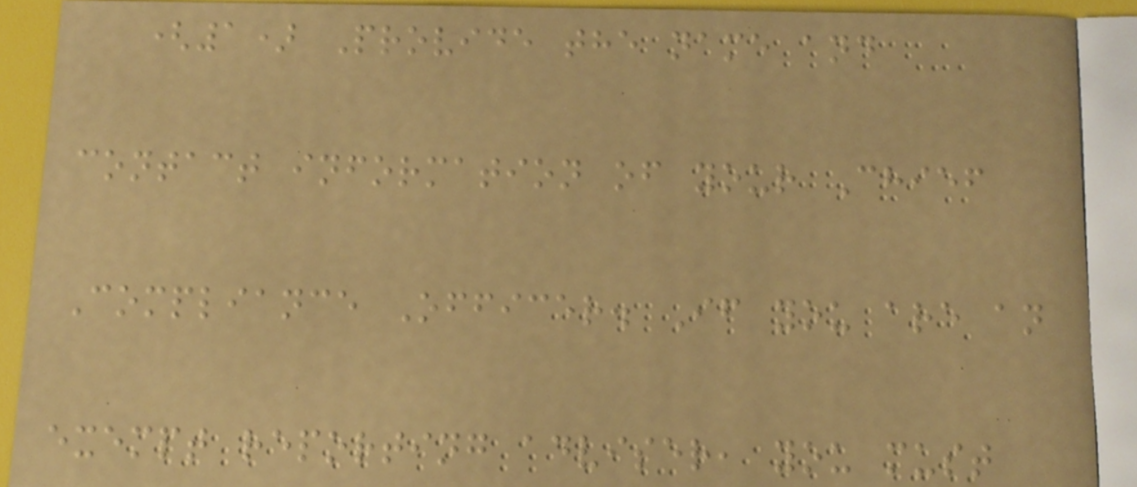(1) Provide the name and
contact information of your Chief
Compliance Officer. If you are an
exempt reporting adviser, you must
